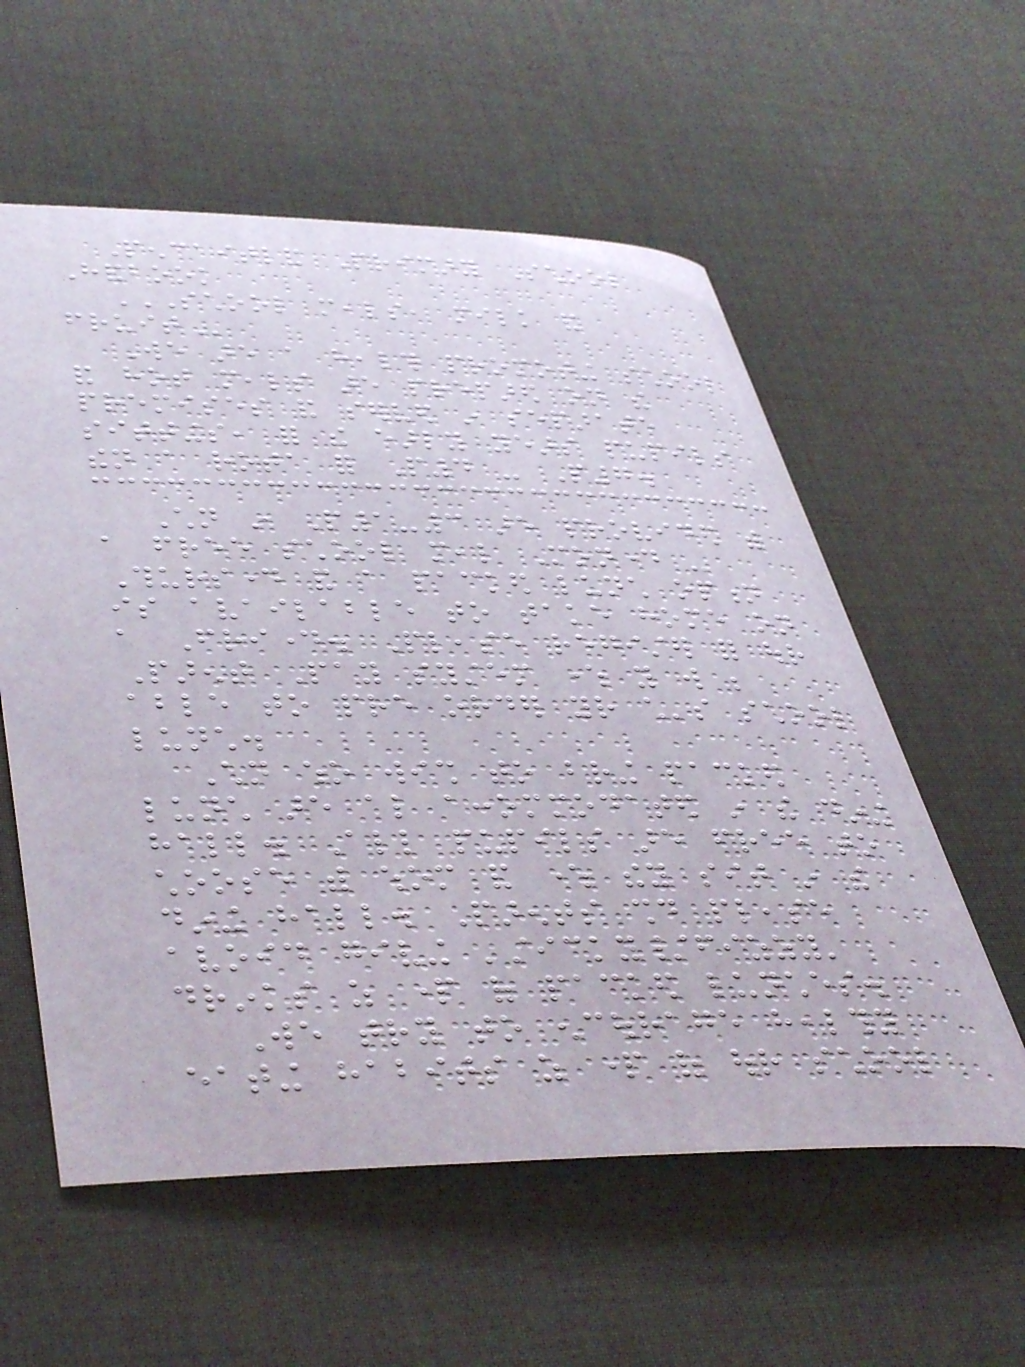Pencaitland Primary School
Handbook
SCHOOL MEALS, MILK AND
FRUIT
We are a health promoting school
and hot meals are prepared on the
premises and served in separate
sittings, for the early years pupils
then a rota for P4 - P7.
Children in P1-3 are provided with
a free school meal Monday -
Thursday and a packed lunch option
is available to take home on
a Friday. Please register for our
Parent Pay system where you will be
able to pre order your child's school
lunch.
Children who wish to bring packed
lunch are also accommodated in the dining
hall. All pupils are free to
choose with whom and where they sit in the
dining hall. Parents should please
avoid giving 'sticky/fizzy'
drinks as part of packed lunches.
We try to encourage healthy
eating habits as part of our school
